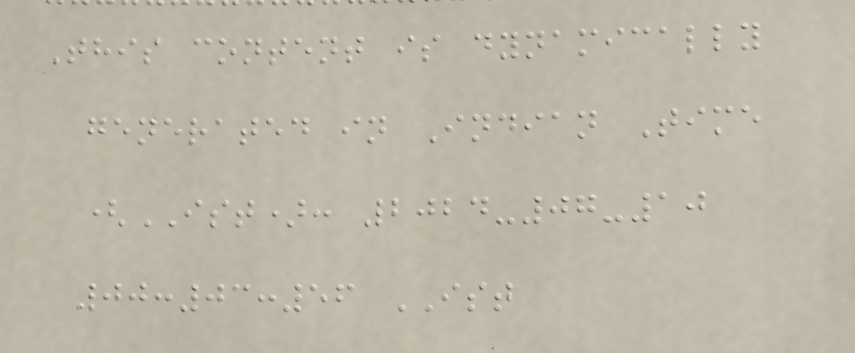This content is dynamically
generated in Indian Time
(IST): 2024-07-10
00:03:56 IST
